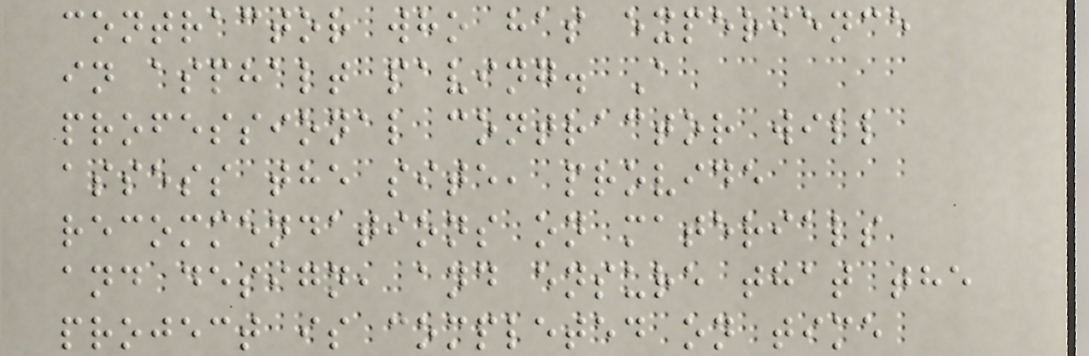contractor who has experience
in asphalt paving. A
professional contractor will
assess the site, provide
recommendations on materials
and design, and ensure that the
project is completed on time
